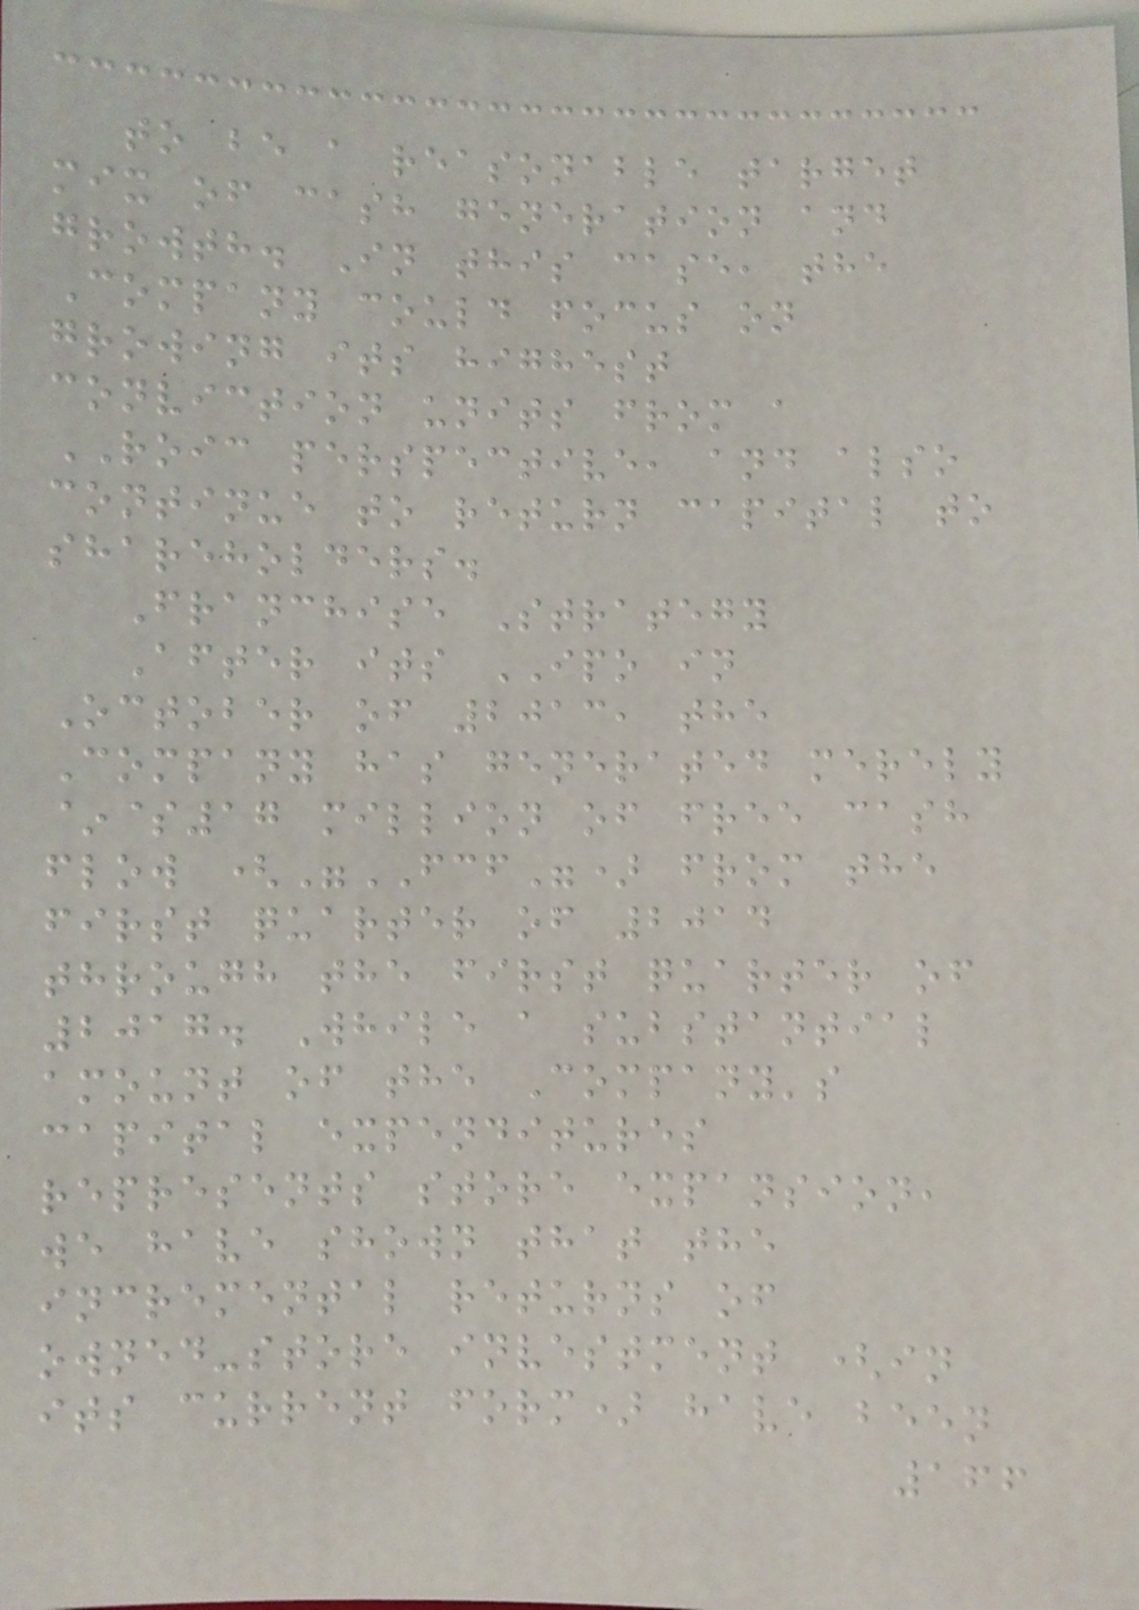to be a reasonable target
mix of cash generation and
growth. In this case, the
Company could focus on
growing its highest
conviction units from a
ROIC perspective, and also
continue to return capital to
shareholders.
Franchise Strategy
After its IPO in
October of 2013, the
Company has generated merely
~$17 million of free cash
flow ("FCF") from the
first quarter of 2014
through the first quarter of
2017. While a substantial
amount of the Company's
capital expenditures
represents store expansion,
we have shown that the
incremental returns of
owned-store investment (in
its current form) have been
166
